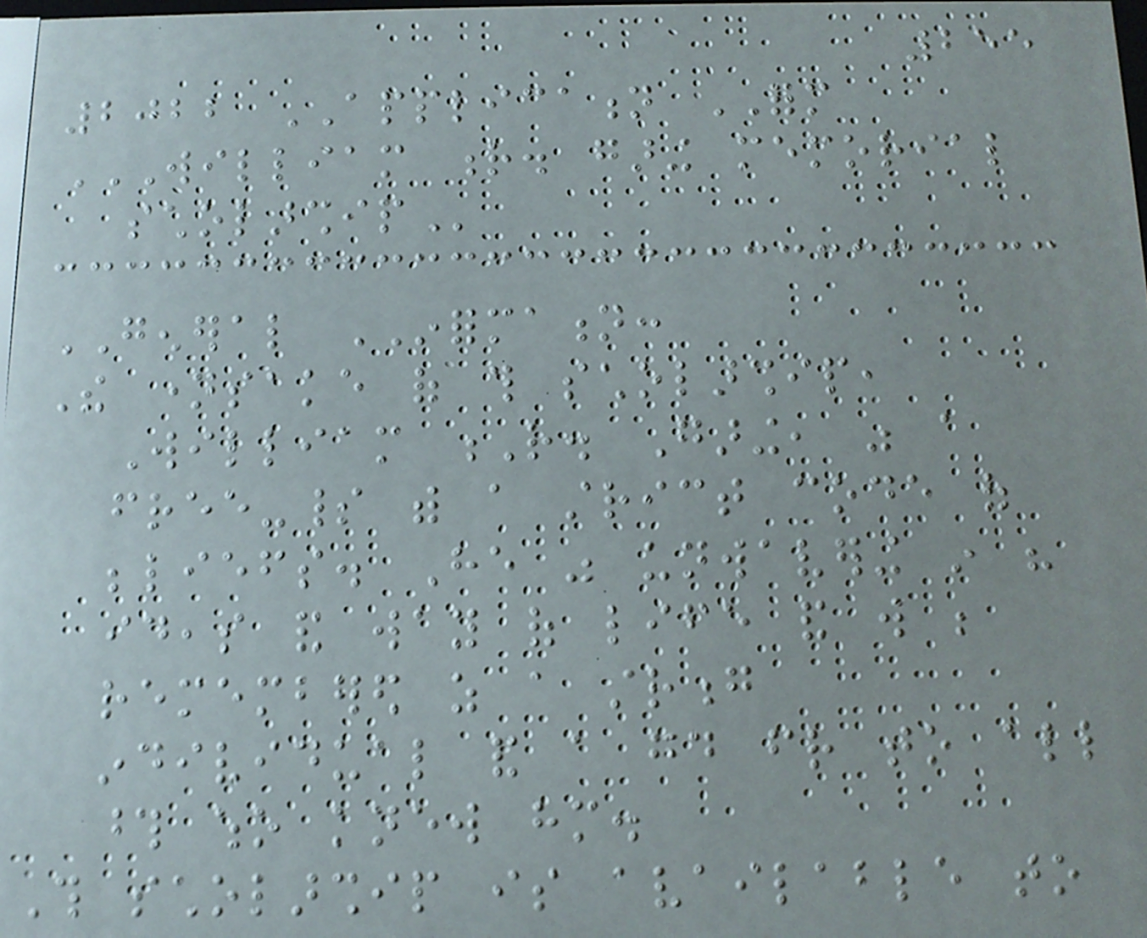255
2022 APPLICATION FORM
WILLIAM R. GARING MEMORIAL
SCHOLARSHIP
GENERAL INFORMATION:
The namesake of this scholarship,
William R. Garing, was a
free-spirit with a strict code of
beliefs. He was unwavering in his
ideas and way of life and will be
remembered as a strong
individual and a good friend to all
those who knew him.
This scholarship is available to
